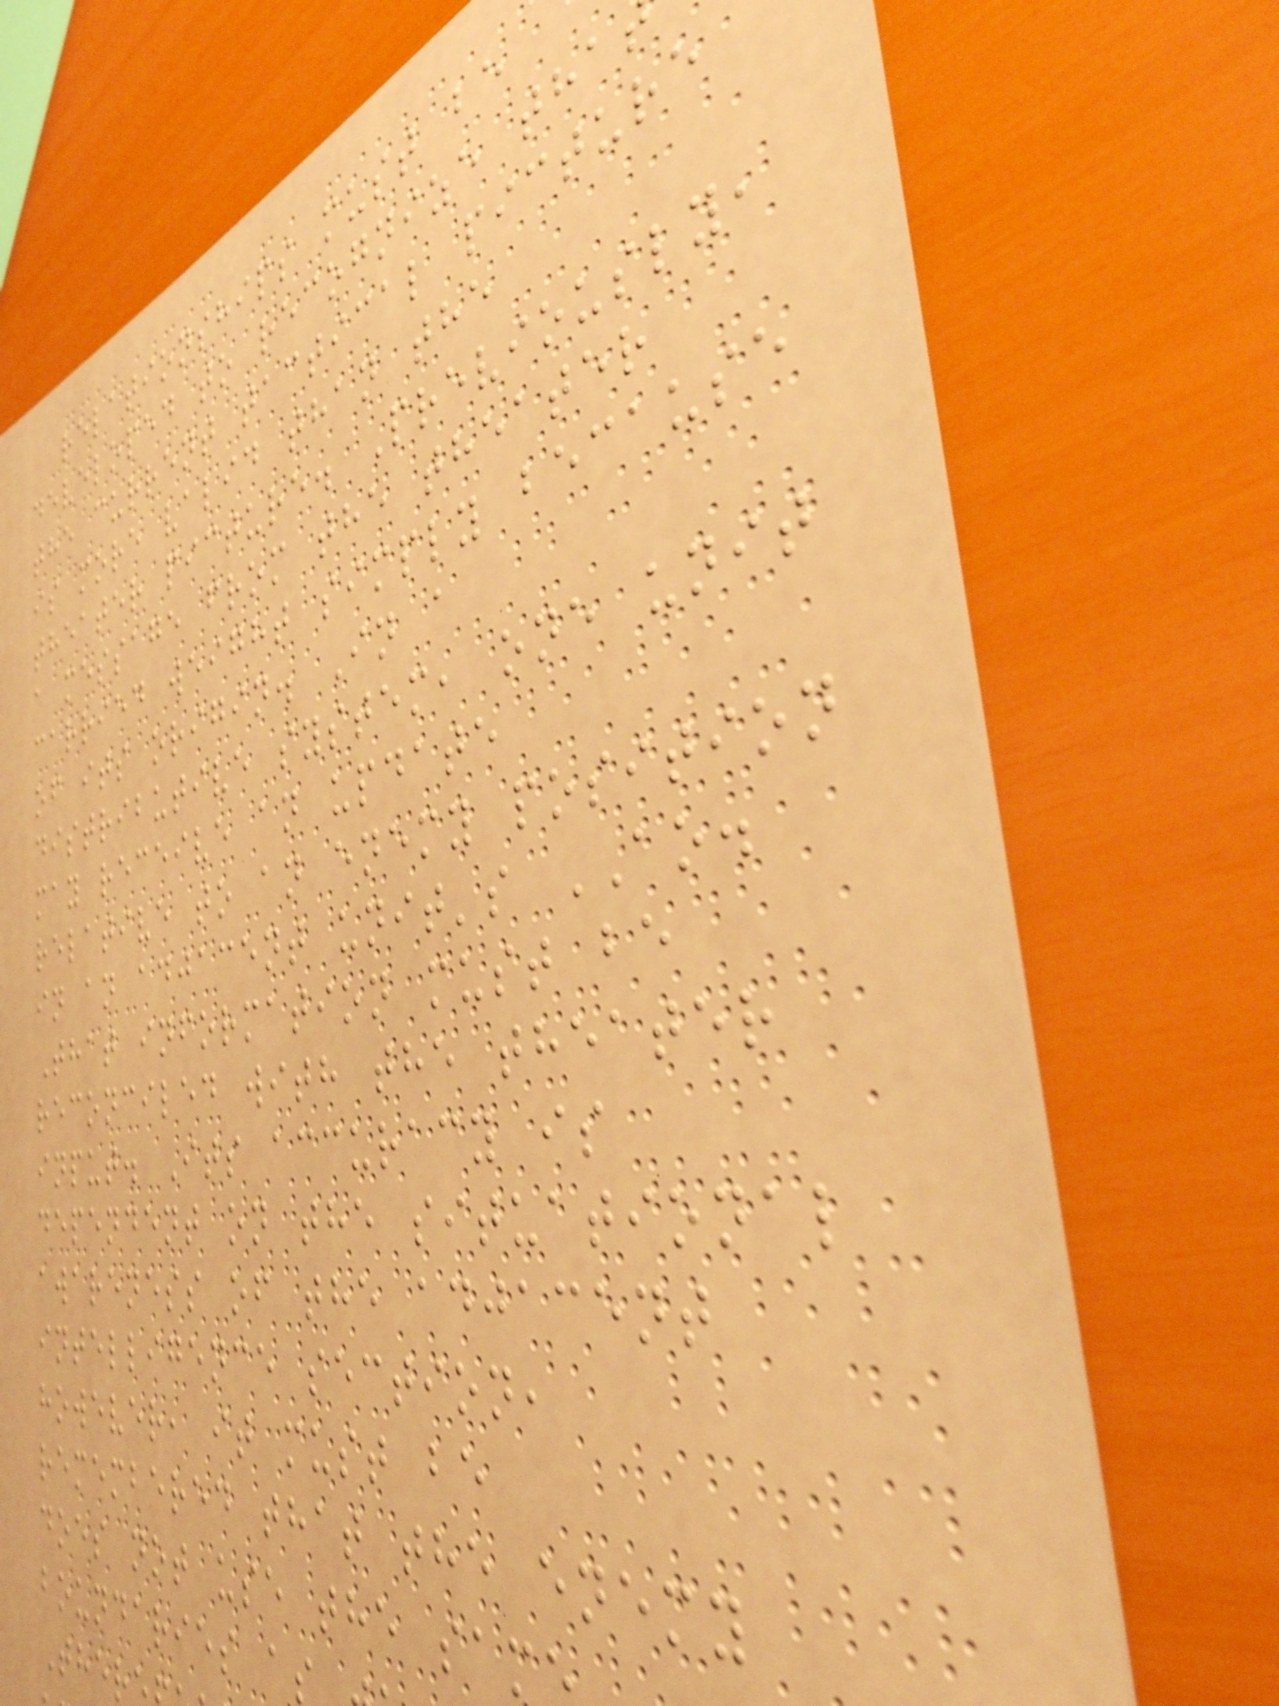relationships must be
developed to recognize tha
the current tactical picture
is more valid than the
theater picture. Previously,
a message from the theater
carried weight simply because
of its origin. In a
distributive system, one unit
may receive an update
relative to an enemy position
in an adjacent unit's AO.
That information must be
reconciled with the theater
input. Its accuracy is
dependent on the situational
awareness of the adjacent
intelligence section,
however, it must be
remembered that the enemy
does not use the sam
boundaries a
